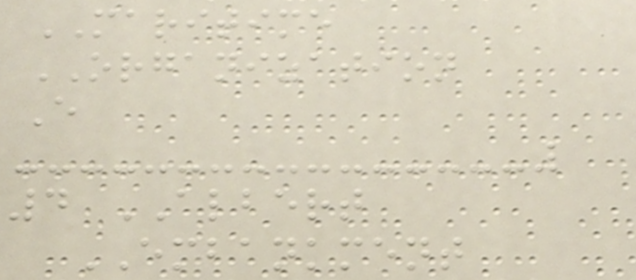MARITIME
ORGANIZATION
E
4 ALBERT
EMBANKMENT
